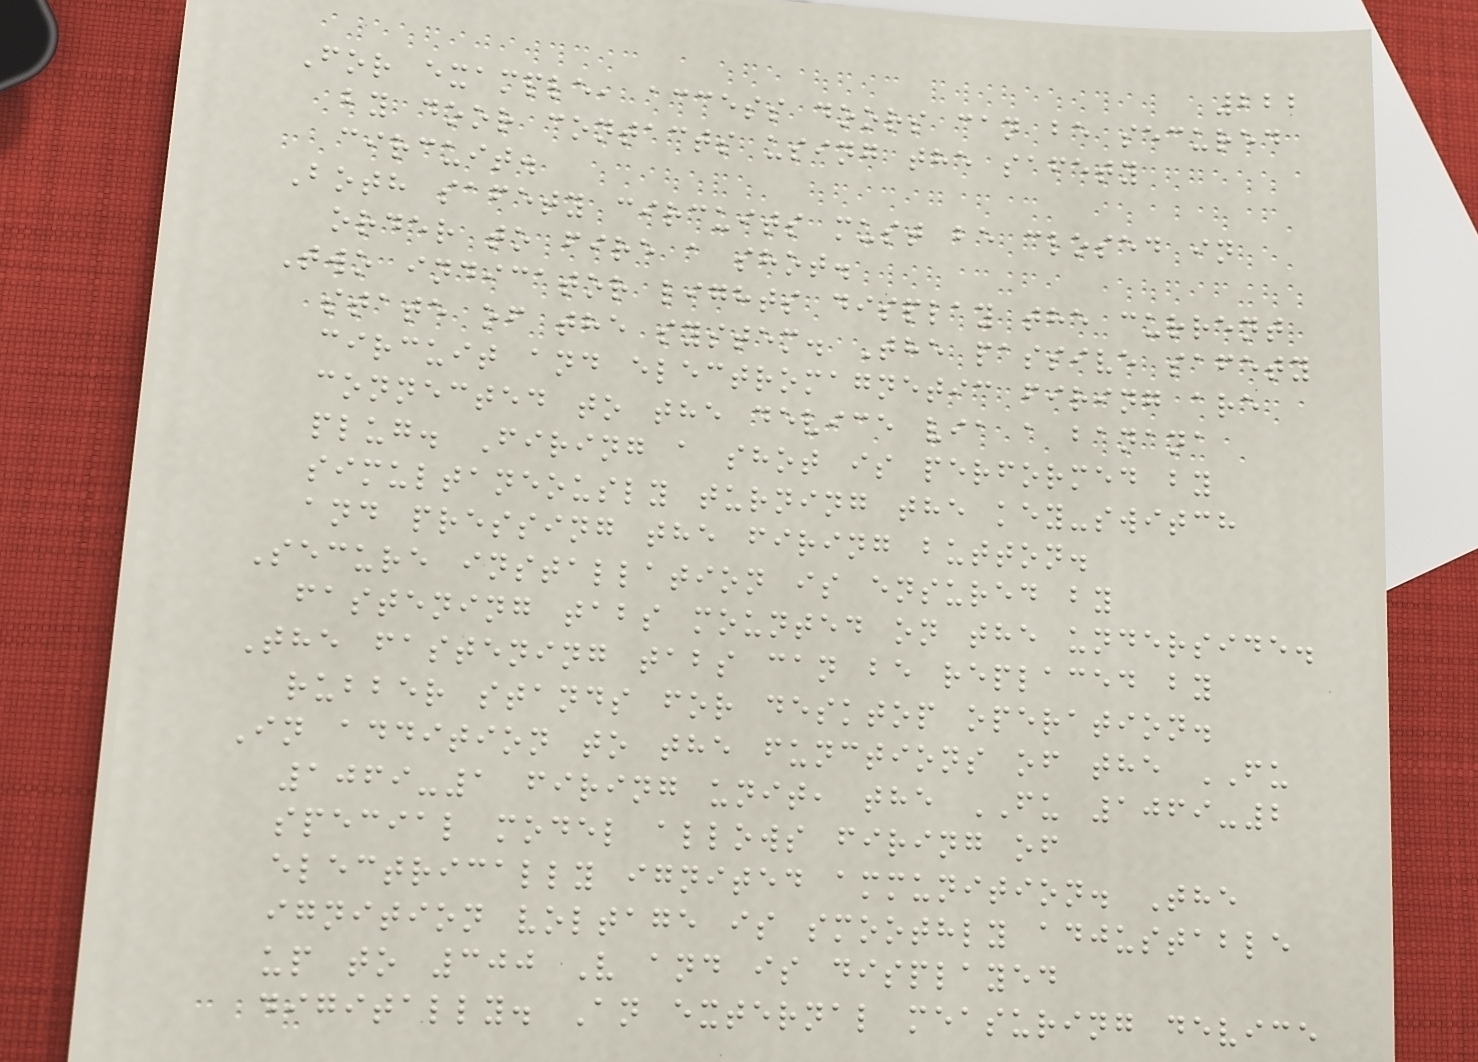222
For example, access doors can be secured
by door contacts using the safety
circuit.
Both safety circuits must be closed in
order to fire a shot.
Two indicator lights display the current
state of the system. The passive safety
circuit and electromagnetic firing are
connected to the device via a banana
plug. Firing a shot is performed by
simultaneously turning the key-switch
and pressing the firing button.
Secure installation is ensured by
fastening tabs mounted on the underside.
The fastening tabs can be replaced by
rubber stands for desktop operation.
In addition to the functions of the FU
1069-1 firing unit, the FU 1069-2
special model allows firing of
electrically ignited ammunition. The
ignition voltage is smoothly adjustable
up to 300 V and is displayed
digitally. An external measuring device
